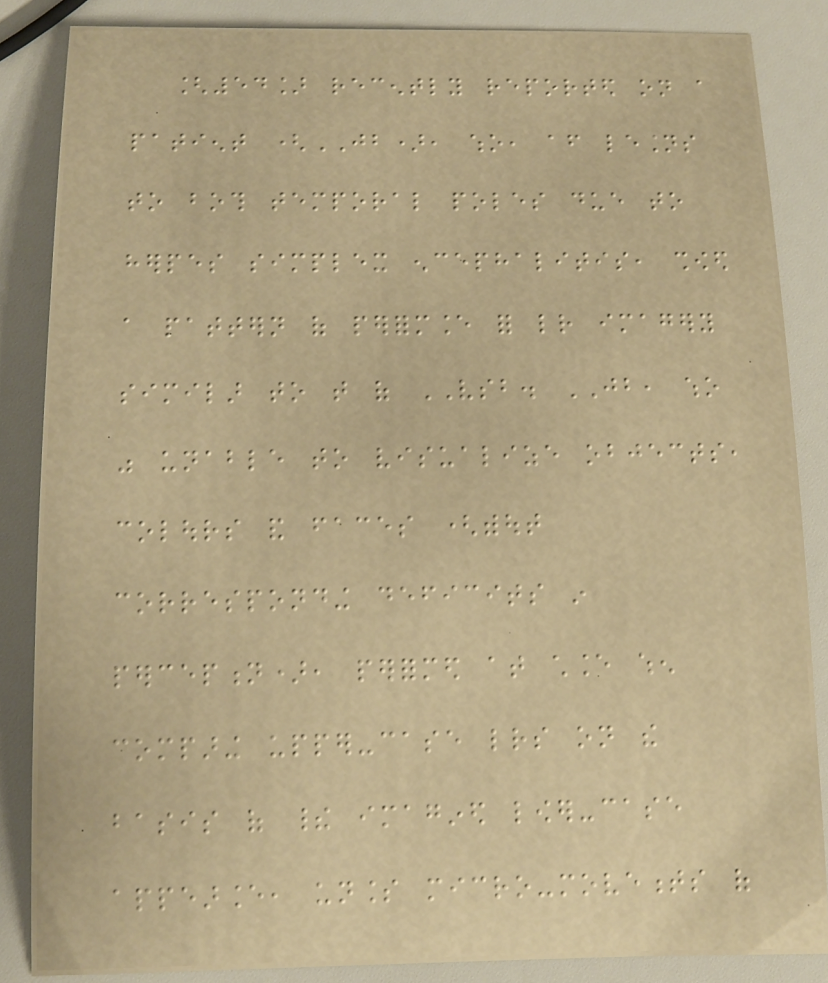[54] recently reported on a
patient (JB), who, after lesions
to both temporal poles due to
herpes simplex encephalitis, showed
a pattern of performance for letter imagery
similar to that of VSB. JB, who
was unable to visualize objects,
colours and faces (without
corresponding deficits in
perception), performed at chance when
comparing upper-case letters on the
basis of their imagined lower-case
appearance, unless micro-movements of
